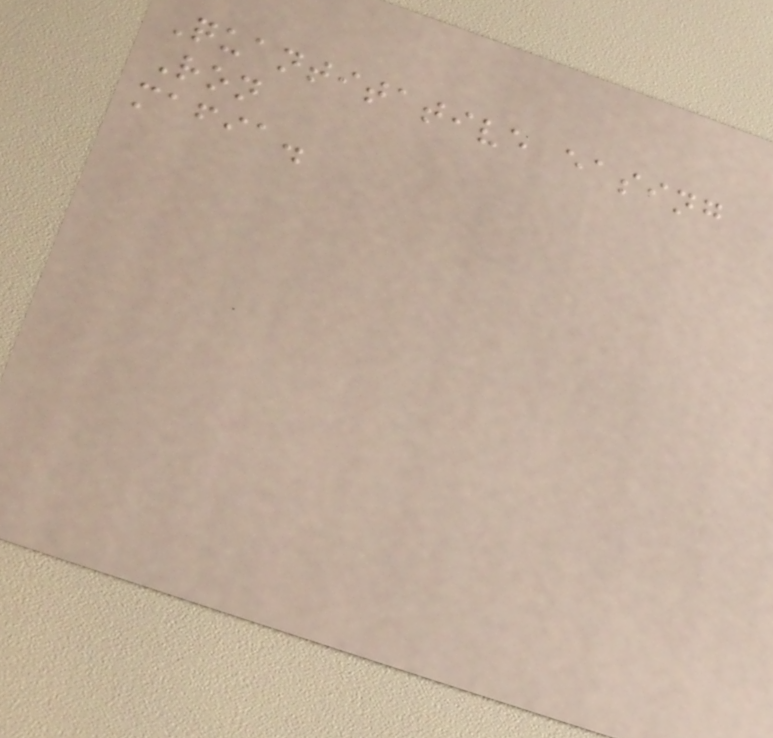Quantitative easing
Ron
mafia.
